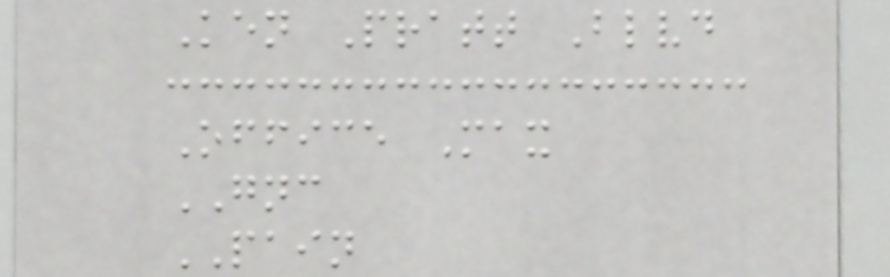Ken Pratt Blvd
Office Max
GNC
PAIN
